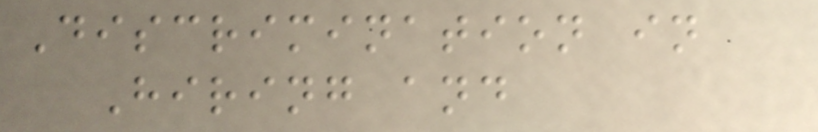Discrimination in
Hiring and
